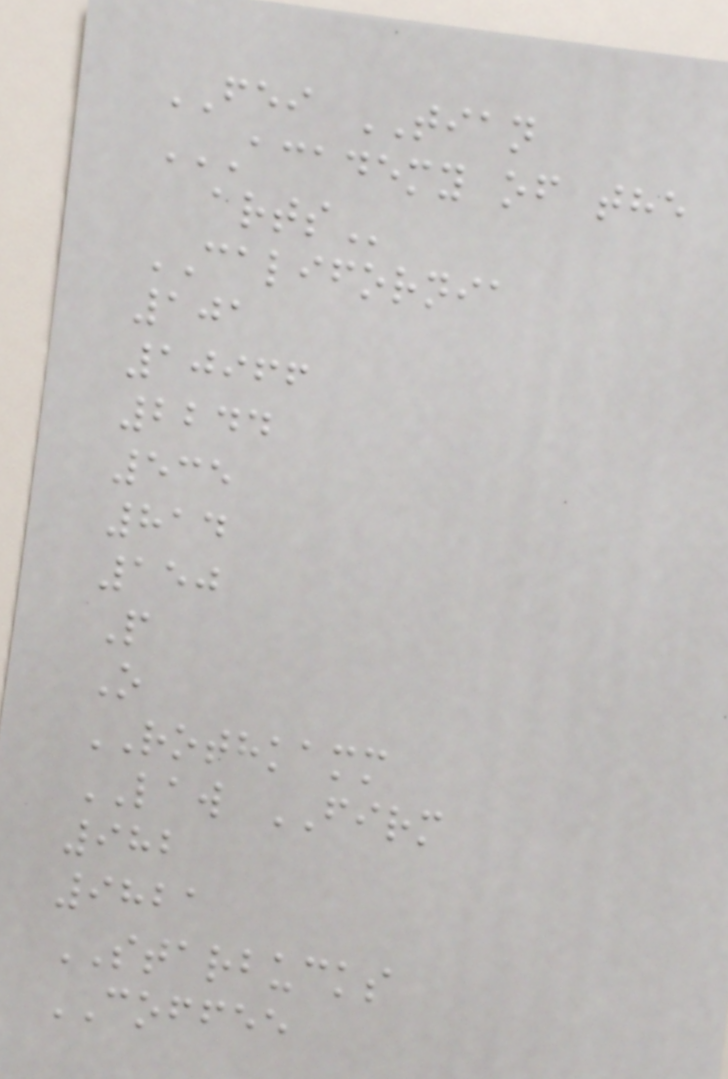FEI TIAN
ACADEMY OF THE
ARTS
CALIFORNIA
101
10966
2244
535
814
150
P
O
ROTHKAMM
LAW FIRM
982
9821
STARBUCKS
COFFEE
